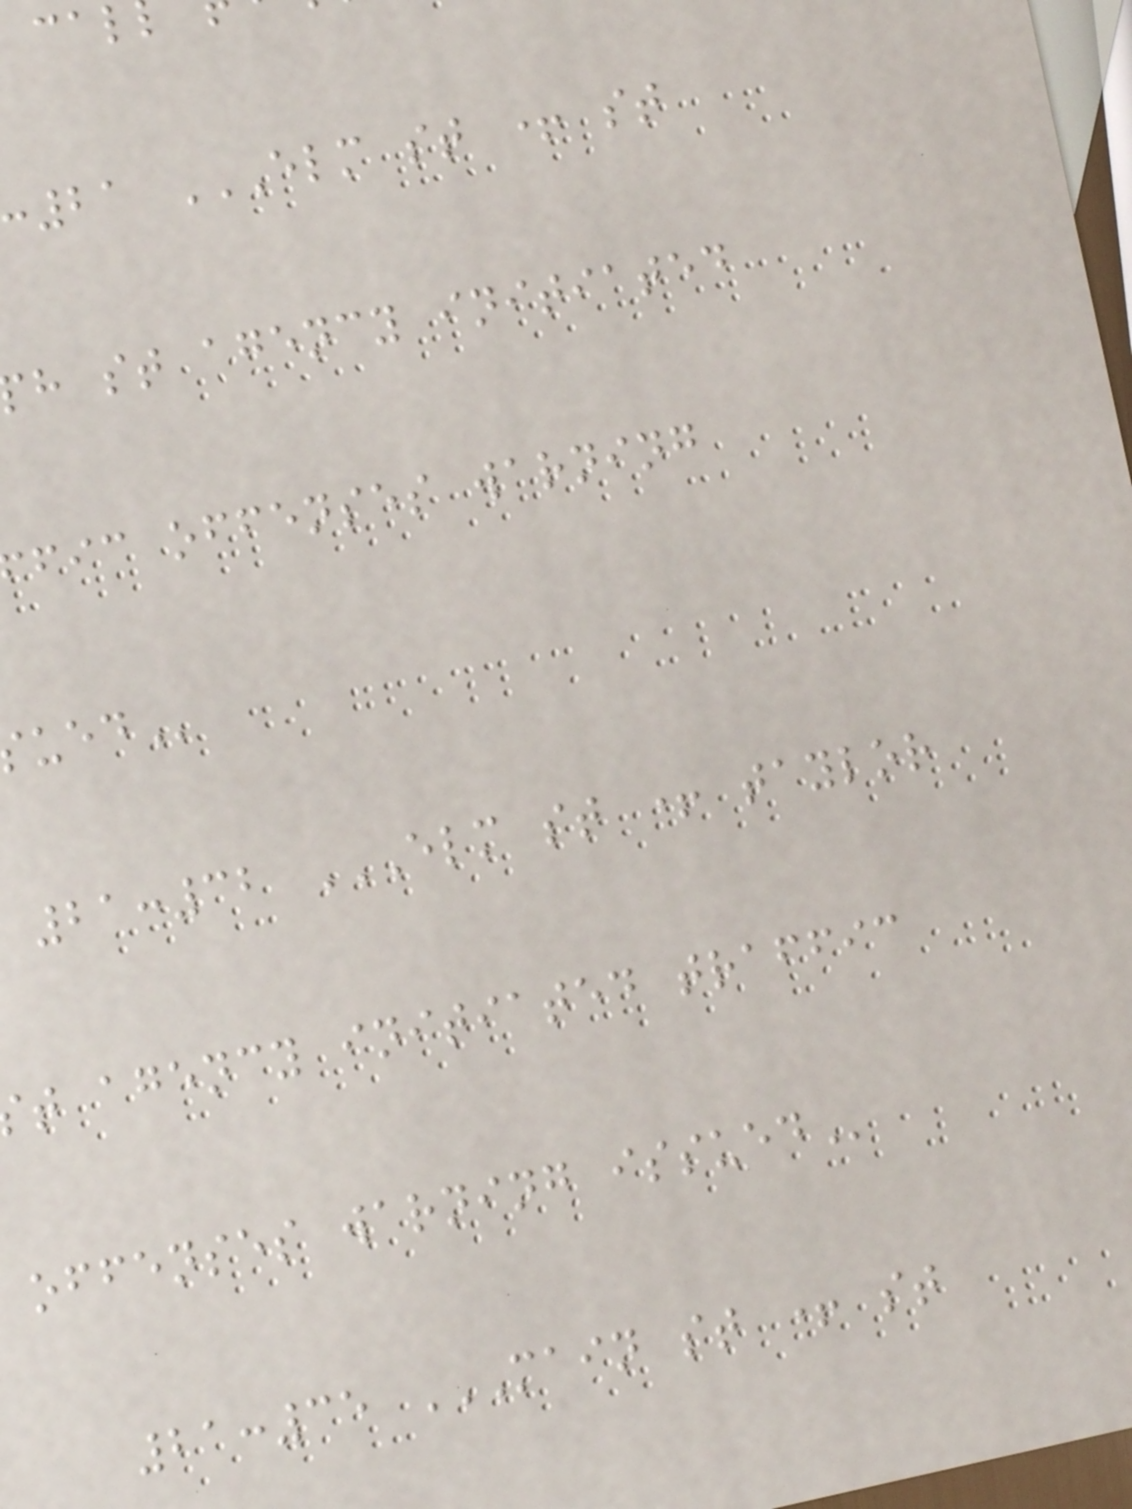h st agency initiated
fic offenses warning
21:32 ELM ST + TAYLOR
t agency initiated traffic
offenses warning
21:35 MAIN ST + ST
